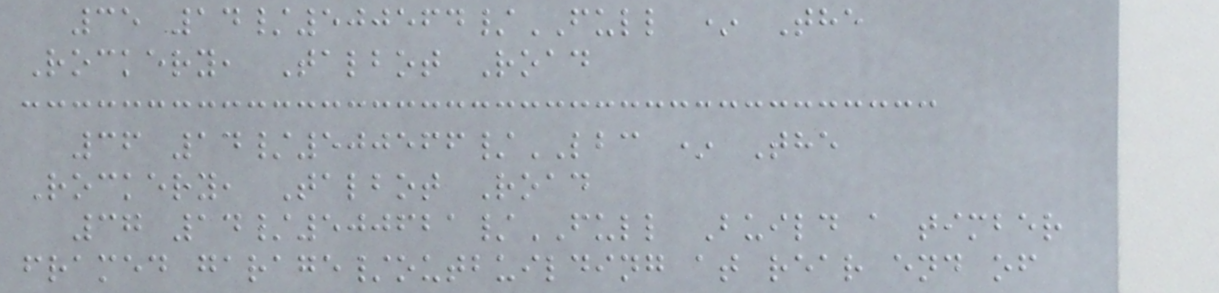35 14/500564/FULL * The
Rockery, Talbot Road
36 14/500566/LBC * The
Rockery, Talbot Road
37 14/500621/FULL Build a timber
framed garage/outbuilding at rear end of
